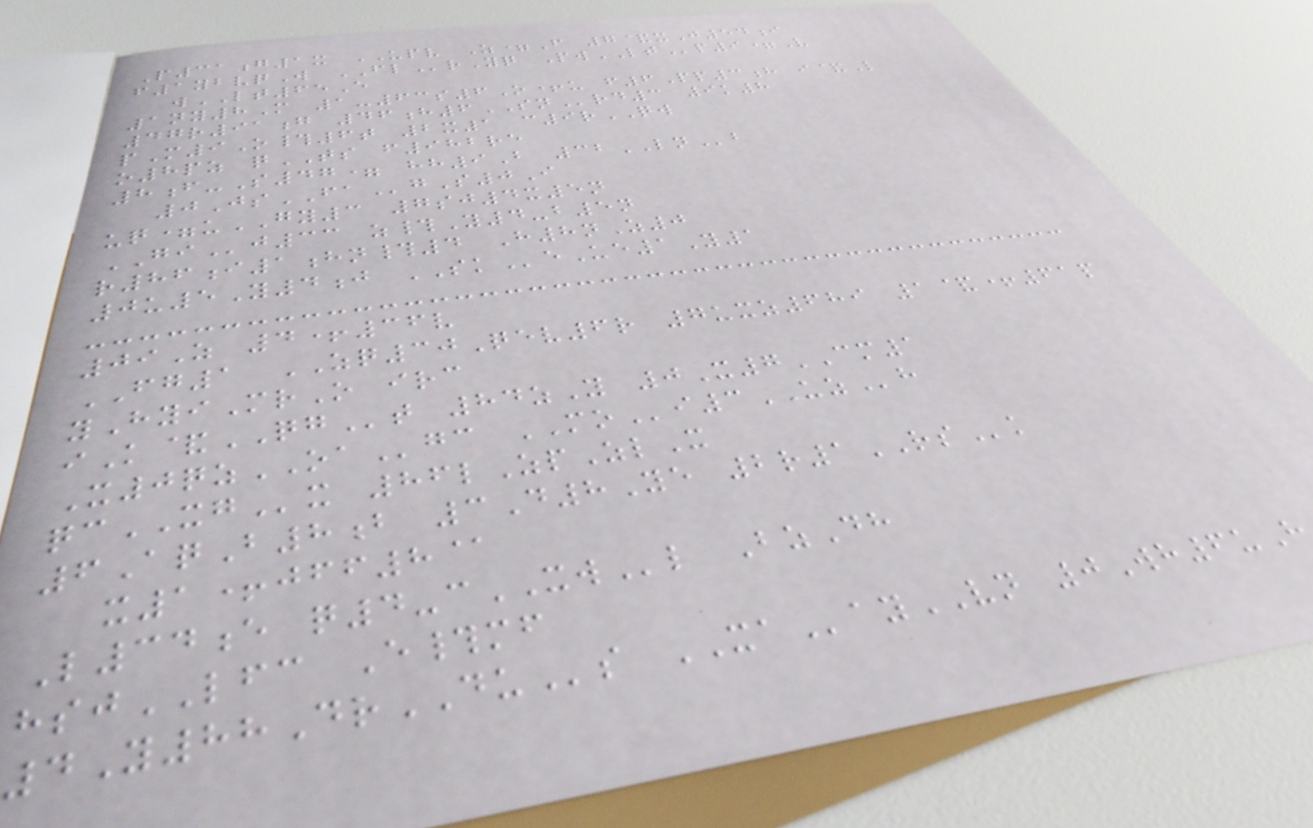P31g1x UPV Z=F 7&xJ54i
f1ybvqW FLrYq PwLTp9=V
wLT65E
1ny8M 1-63s6O+u f6Pp3h i&L
47r91g 46h6SNrd3 9k8
pM9O#6t 2x1 c9rQW
o8pz qTS f982re
8f-S47= hh9B 32LNb
0JsFAgS0I
uq=uGY3 7sj4x5n
GIj33 z#Y4-b5n
r86i1hn#4 H8nZ0
0u5Y4j SKeUe1Y1
09Z 4+36v
FG1 ZQ30Qev6r 7uxz689 1&+61p
yHyiMrO irc
iK&QGt 84zY 0X7CM1
X0qzOAgc MOi3UZh
qcXGx 86lZpZlX
6AqB8b 3D8Ye 2r1RSk
x1+jff8@
L34e q4-cXWl BzDh
hsjLFC E#mf
4Y88DrDUs XAayVN 0Wh6uH
